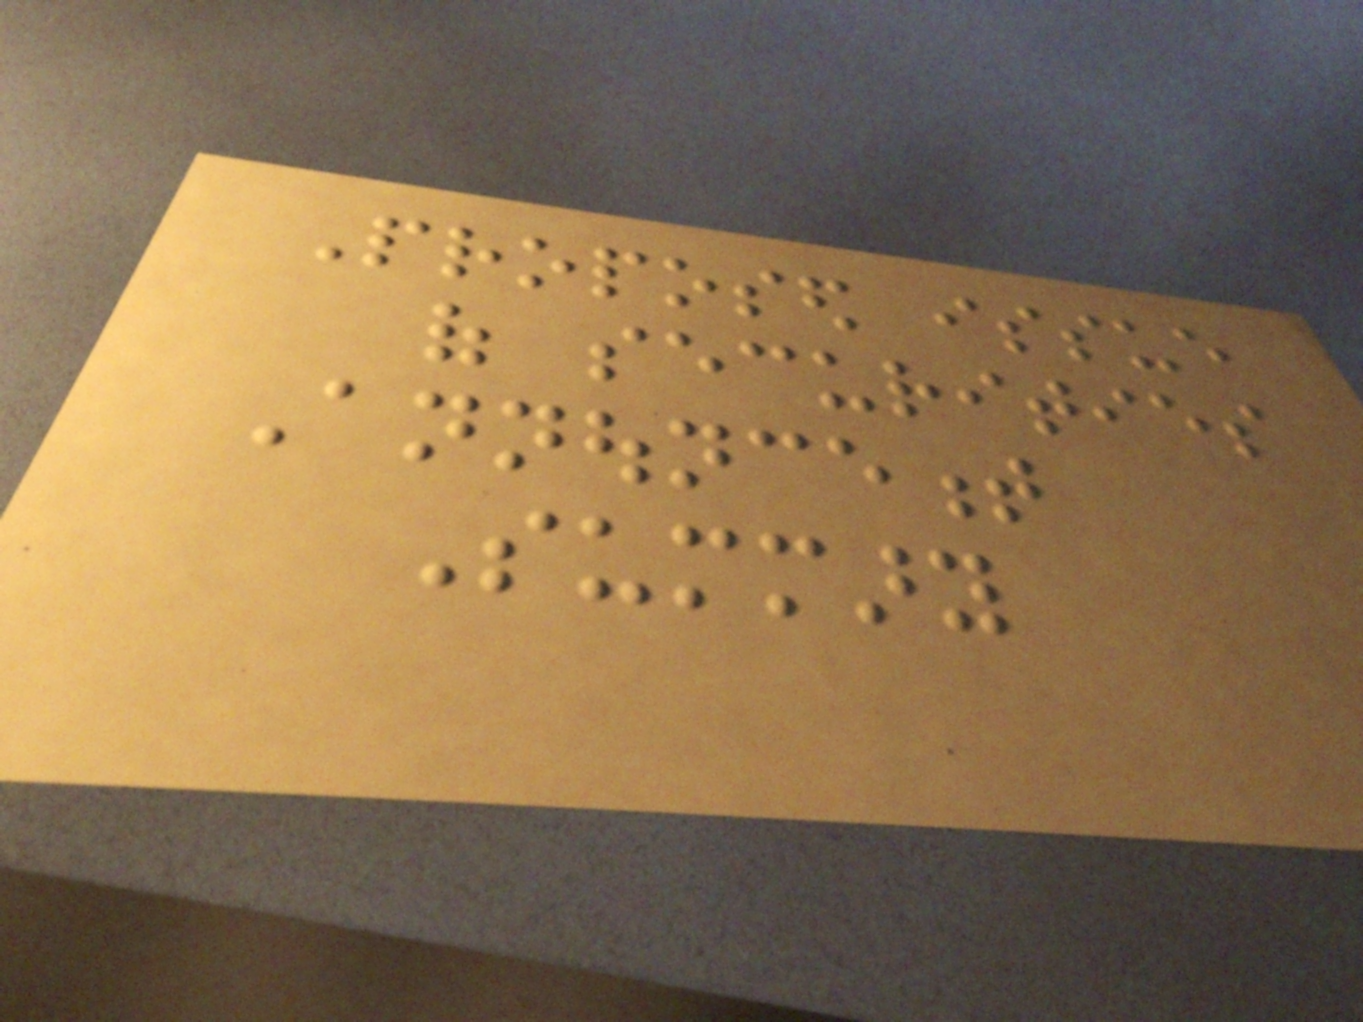Proposed issue
of securities
Announcement
Summary
